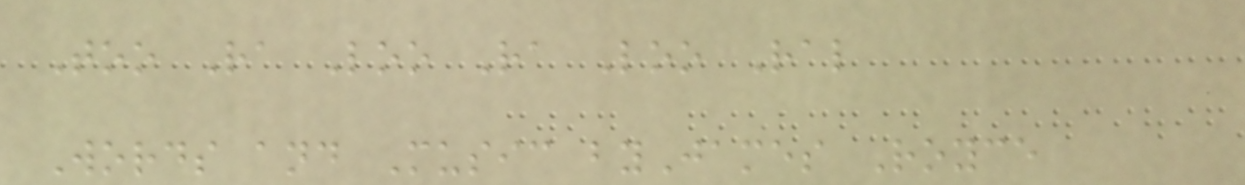Too Ra Loo Ra Loo Ral
Words and Music byJames Royce
